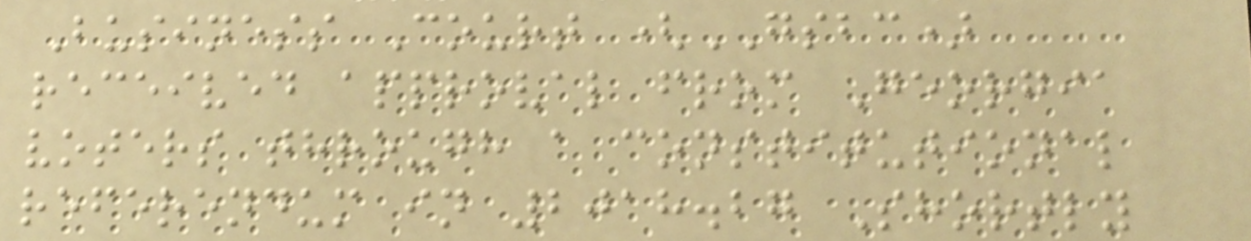Business Court (GSBC)
received approval from Georgia
voters through a constitutional
referendum in 2018.27 Shortly
